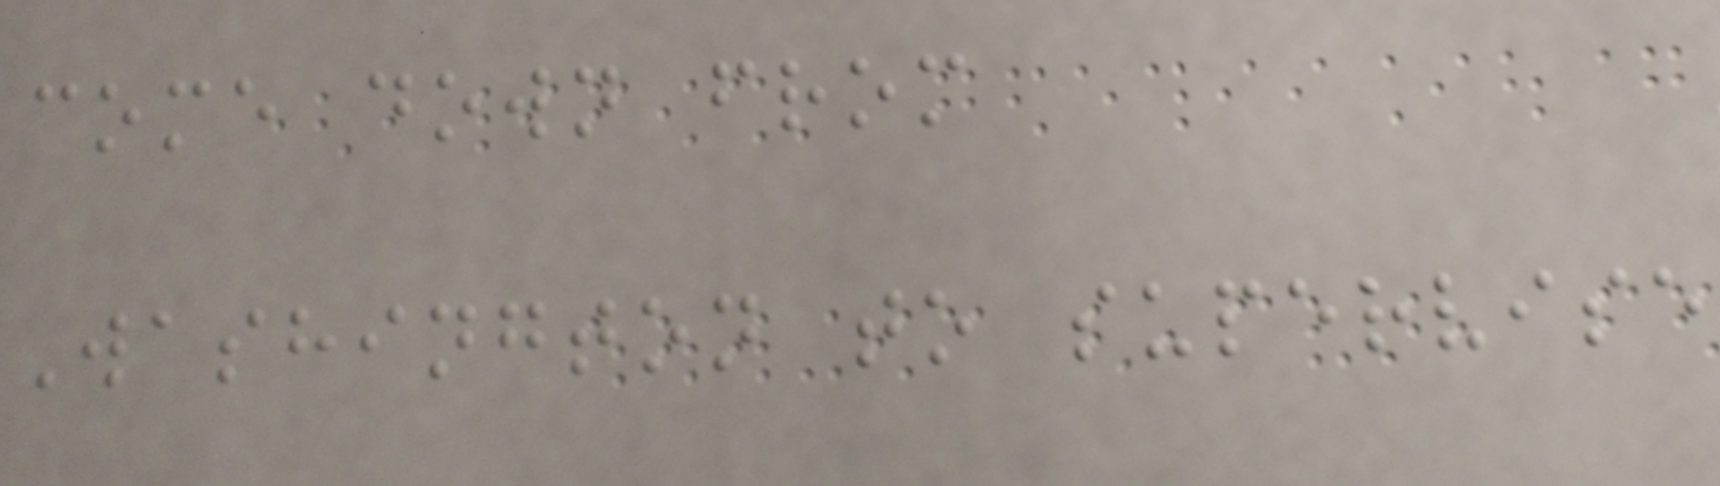come down from
Washington to supervise
